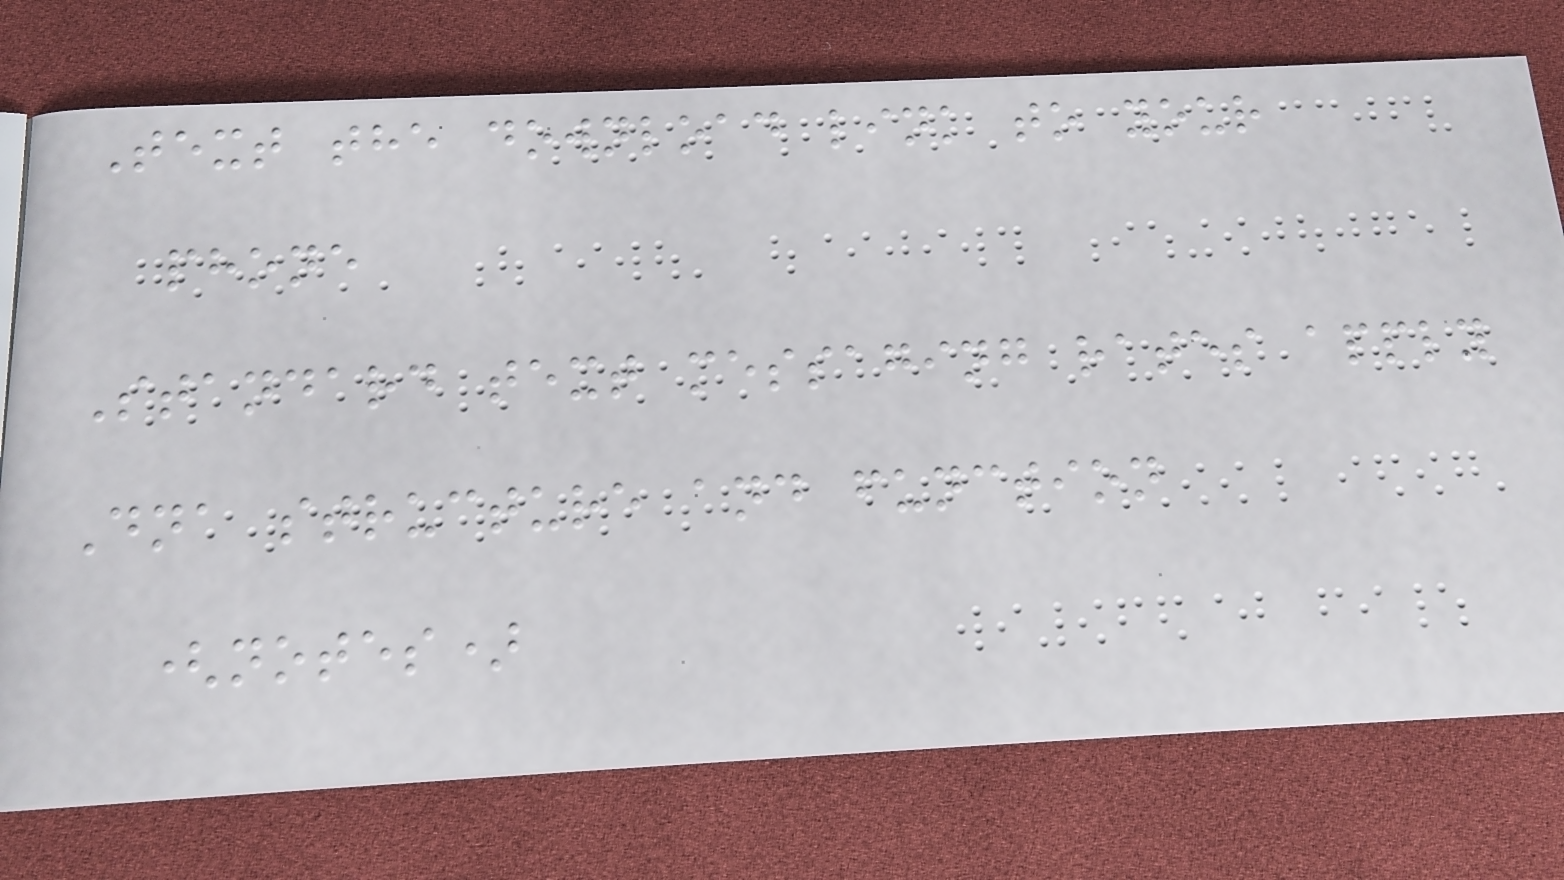Text the download link to your
phone
Standard text messaging rates apply
Dna structure and function
(notes)
